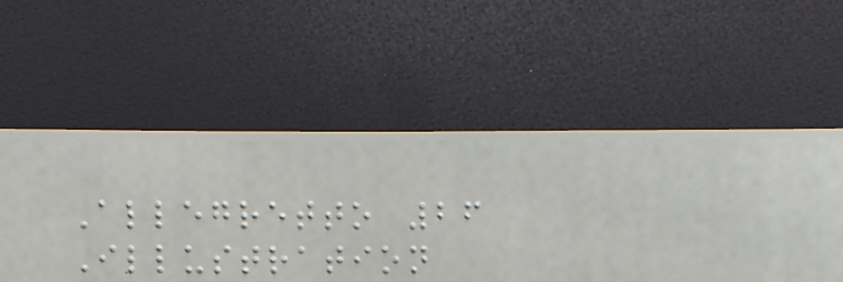Allegretto 26
Illustration
